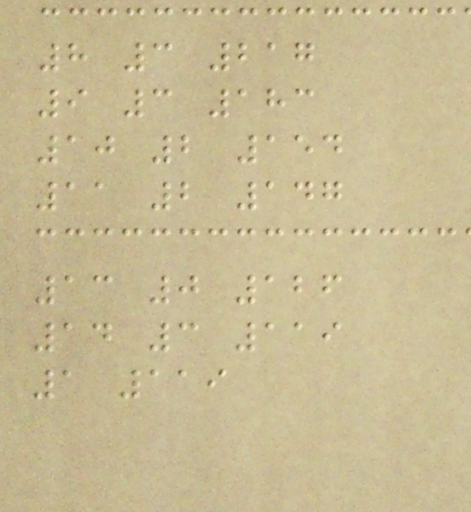8 3 217
9 3 183
10 2 154
11 2 147
13 0 126
14 3 119
1 119
